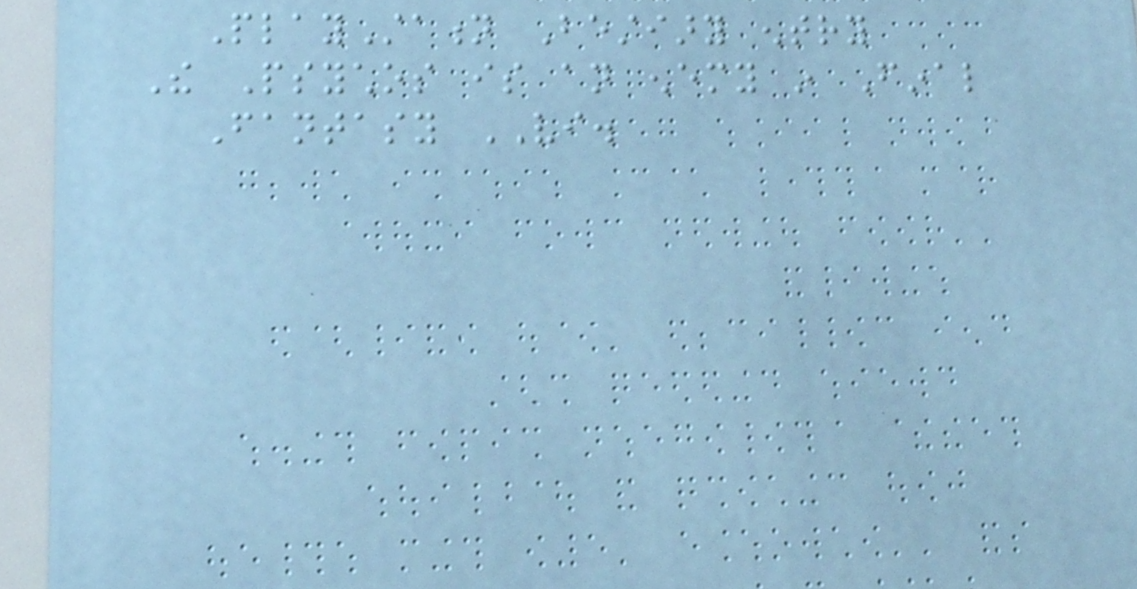PlayStation Bestiary entry
The Psychos is an enemy in Final
Fantasy VI.
